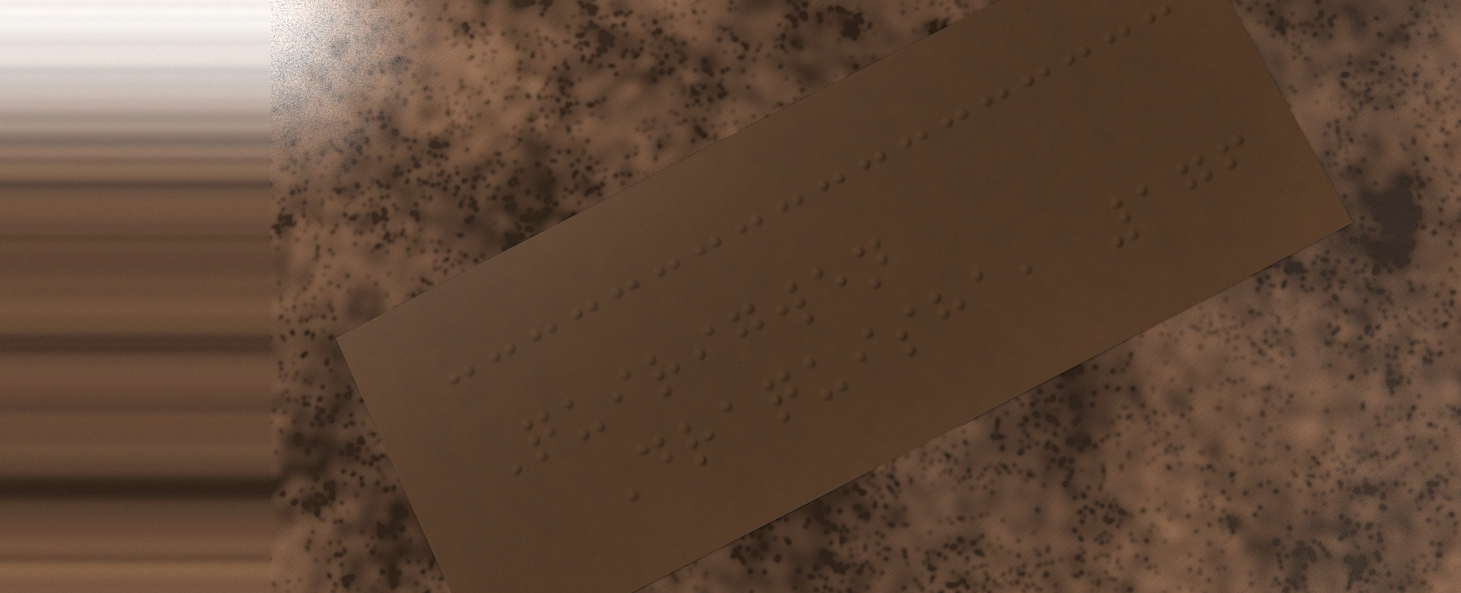Quirigwen
Draquisha, 176
